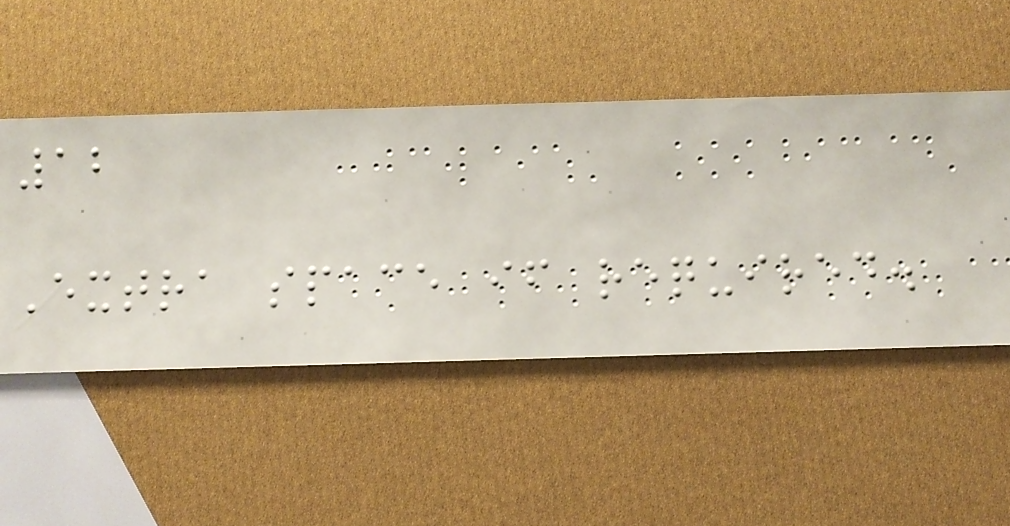12
Extra space if required.
